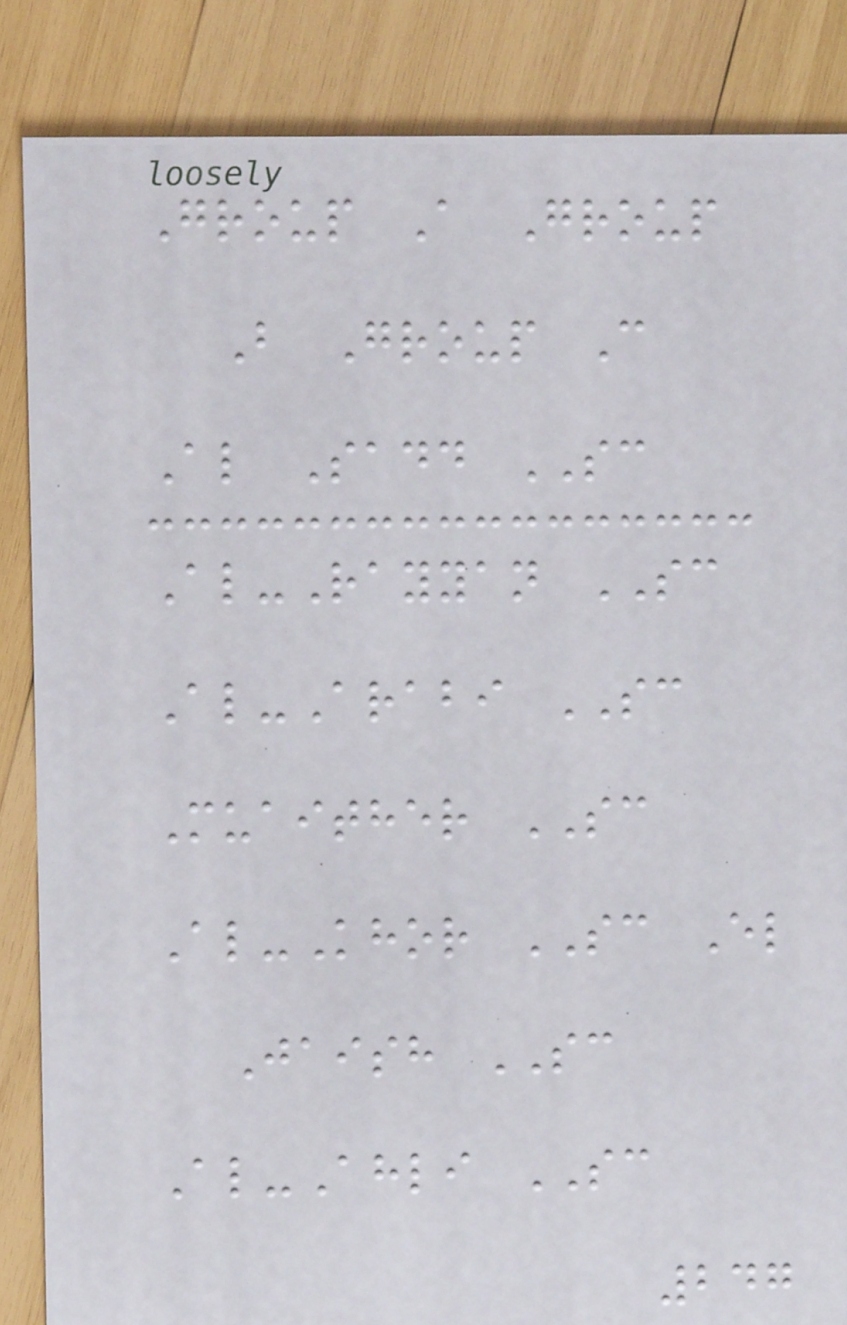Group A Group
B Group C
Al Sadd SC
Al-Rayyan SC
Al-Arabi SC
Muaither SC
Al-Khor SC El
Jaish SC
Al-Ahli SC
247
